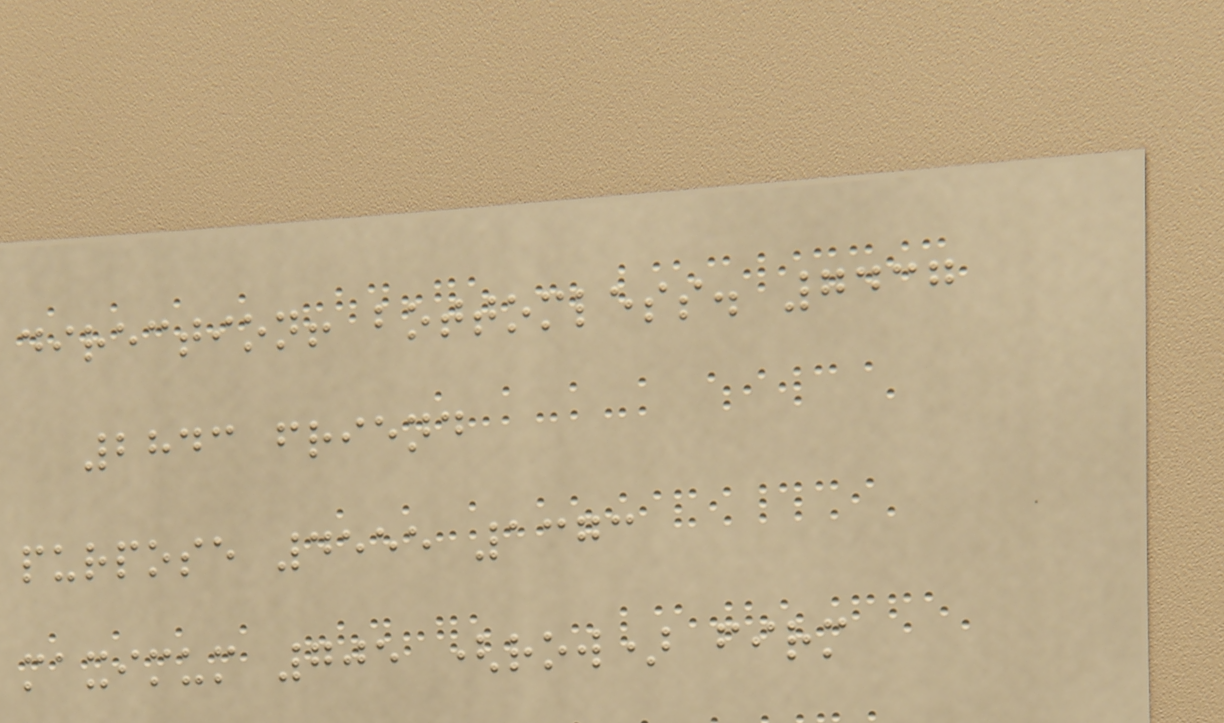direction! bottomless. 7437
2843 friend
purpose 4555 1373
maximum 705 (row) firm
